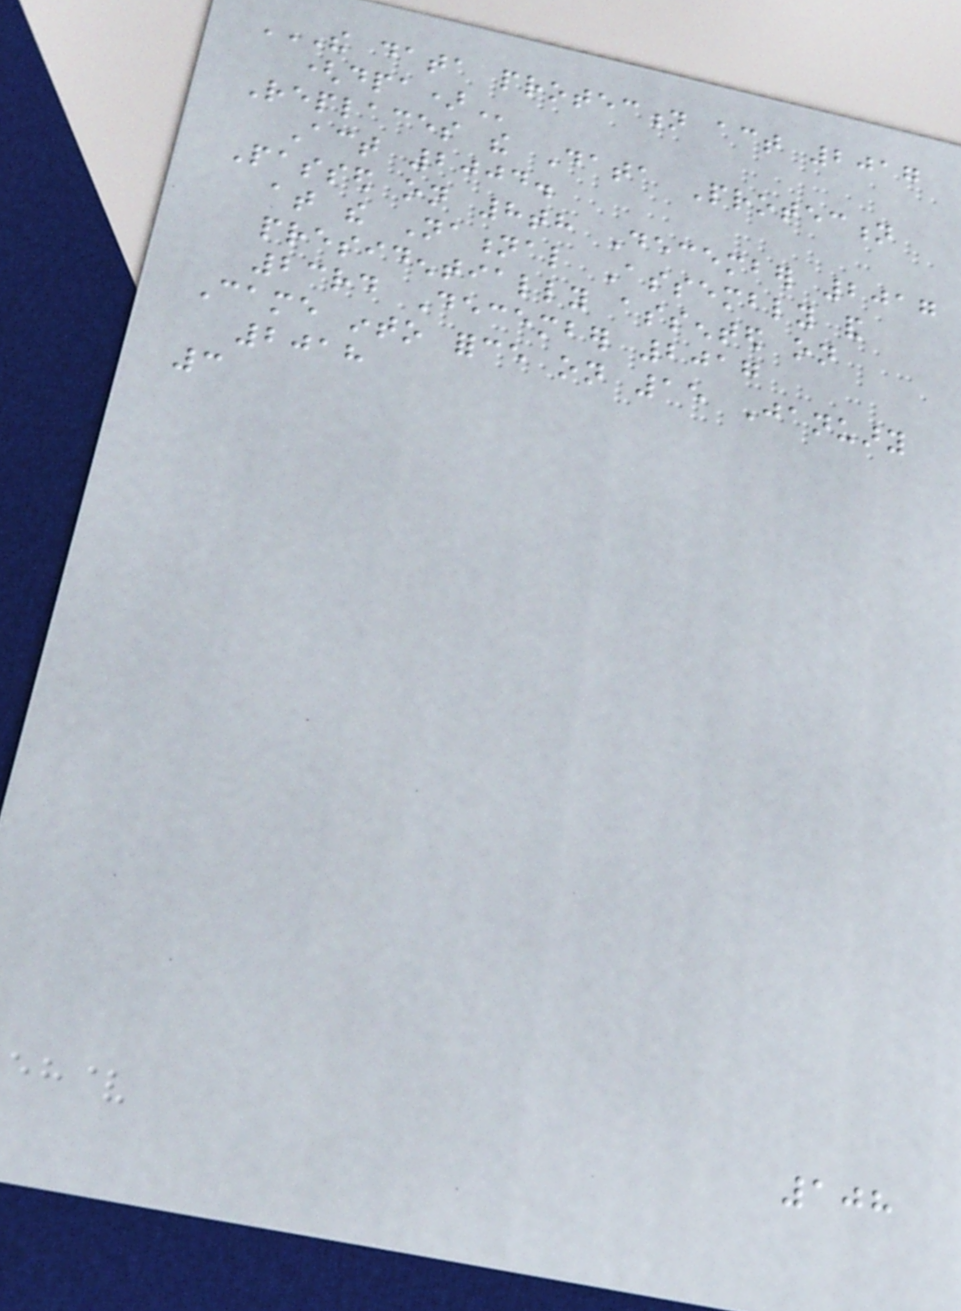THE DATA PROTECTION ACT 2017
(DPA)
Replaces the Data Protection
Act 2004.
Passed on 8th December 2017
at the National Assembly and
presidentially assented on
23rd December 2017
Came into force on 15 January
2018
3
108
